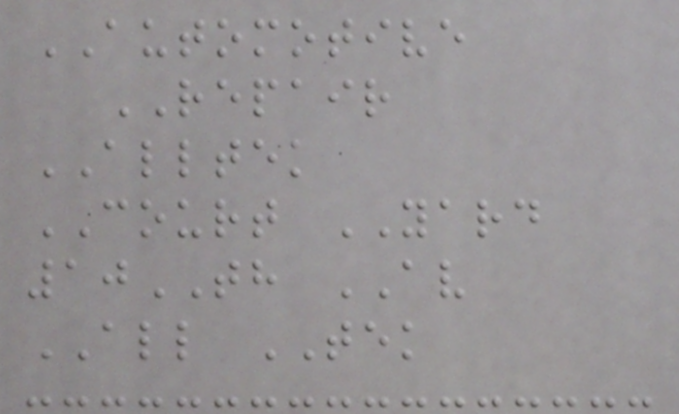AUTOMOTIVE
REPAIR
ALLTEK
COURT YARD
10TH AV
ALL TEK
